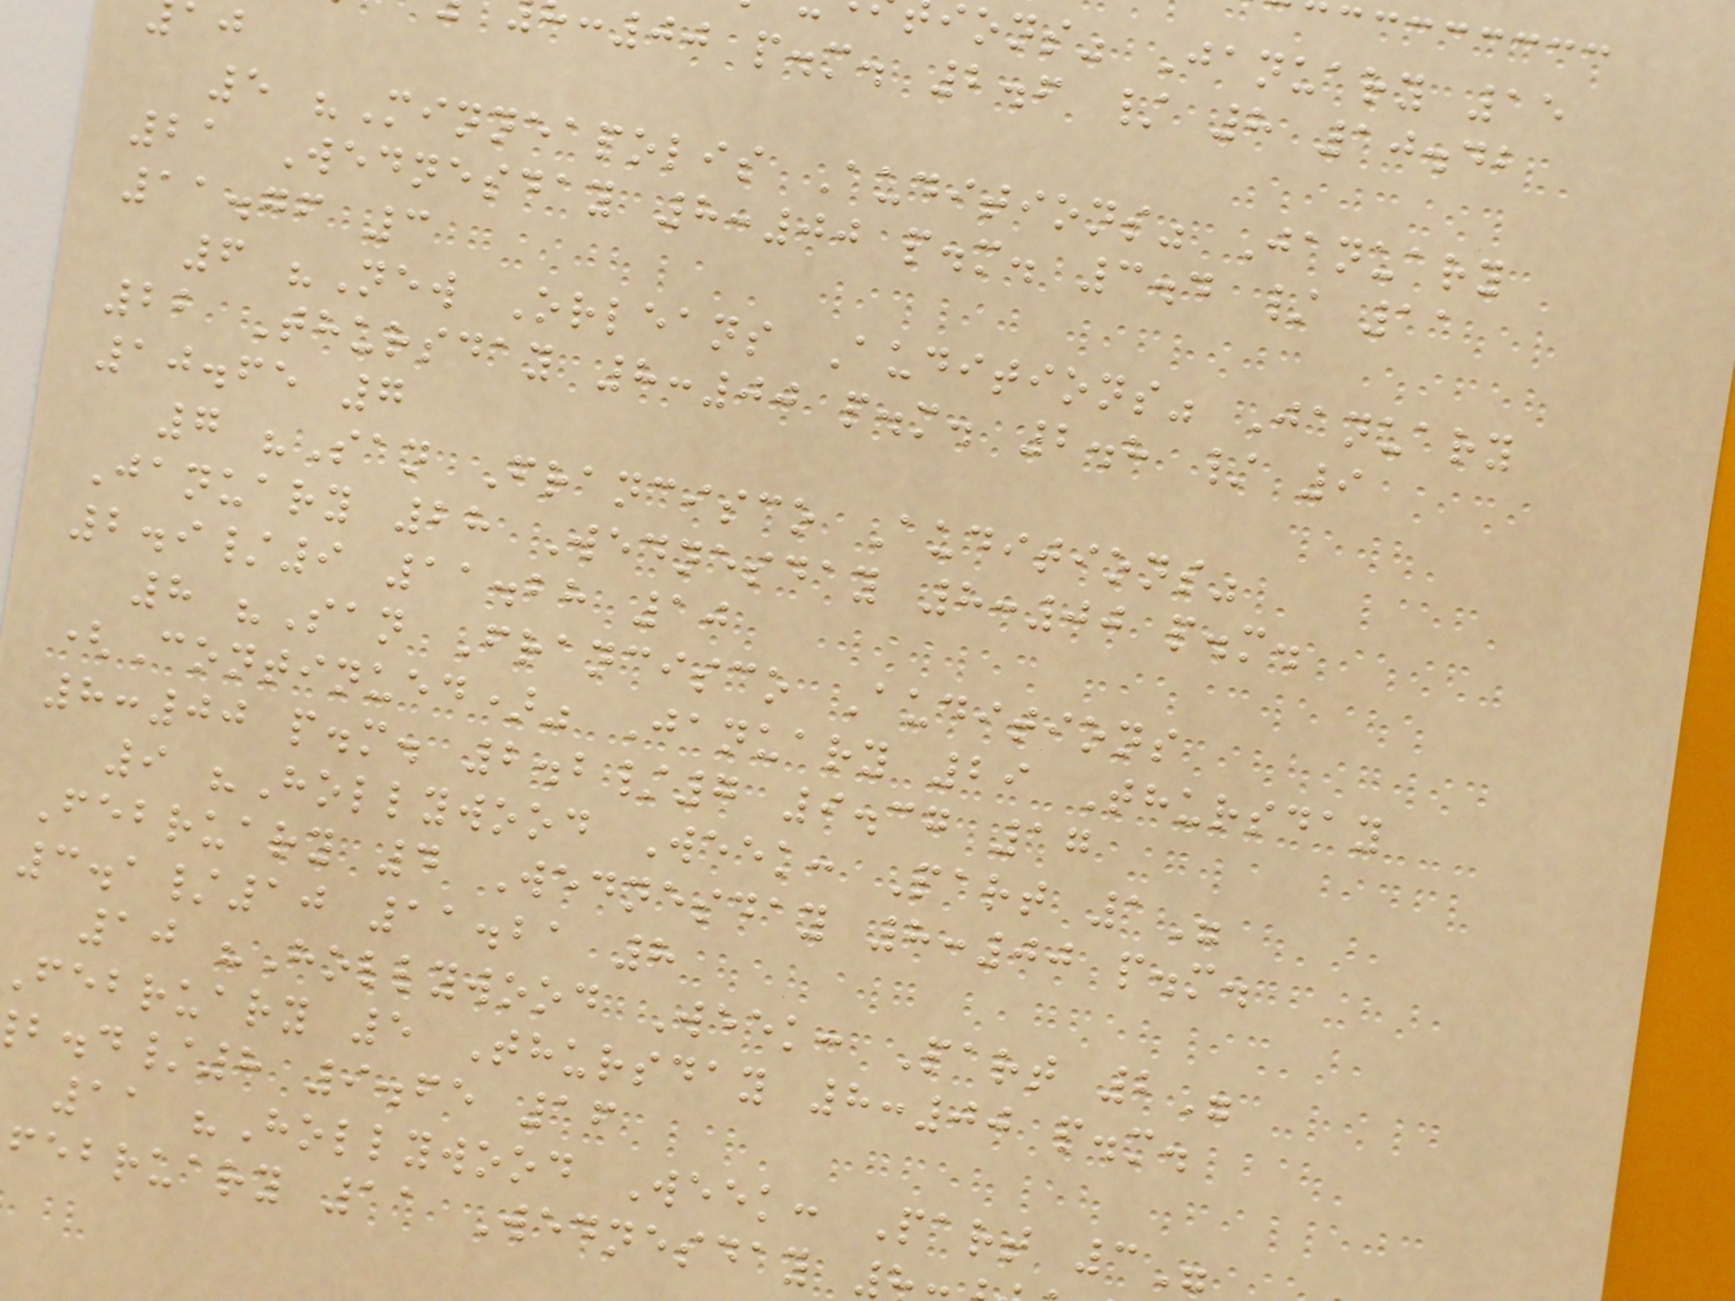ions" January 15
:00 p.m. 2.6 / 8 10.42
5 "Minneapolis Auditions" January
21 Wednesday 8:00 p.m. 3.4 / 11
11.76 3
6 "New Orleans Auditions" January
22 Thursday 8:00 p.m. 2.8 / 9
10.65 7
7 "San Francisco Auditions"
January 28 Wednesday 8:00 p.m.
2.9/9 11.28 10
8 "San Francisco Auditions
(Continued)" January 29 Thursday
8:00 p.m. 2.2/7 9.37 17
9 "Hollywood Week: Part 1"
February 4 Wednesday 8:00 p.m.
3.1/10 11.21 8
10 "Hollywood Week: Part 2"
february 5 Thursday 8:00 p.m.
/8 9.65 16
11 "Hollywood Week: Part 3"
february 11 Wednesday
